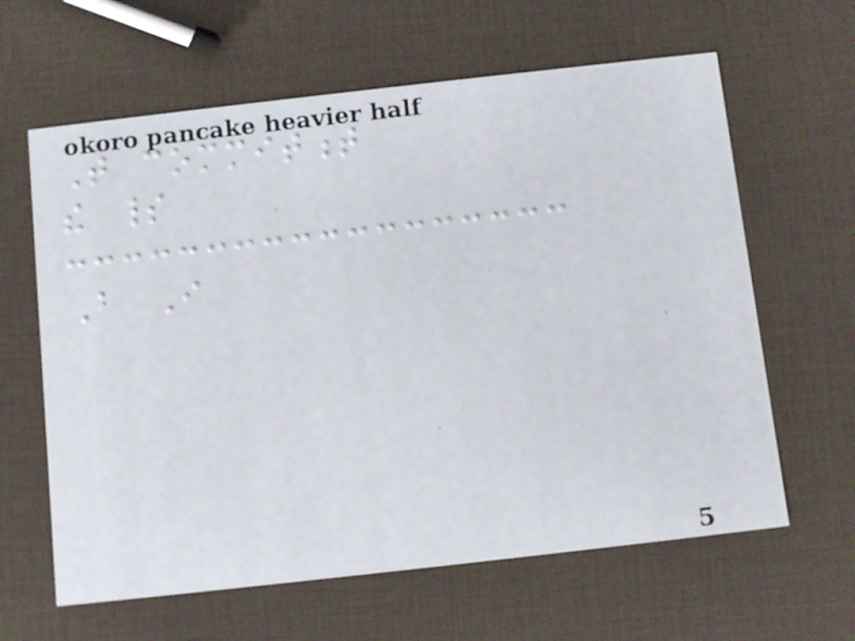That commitment
the spirit
But I
